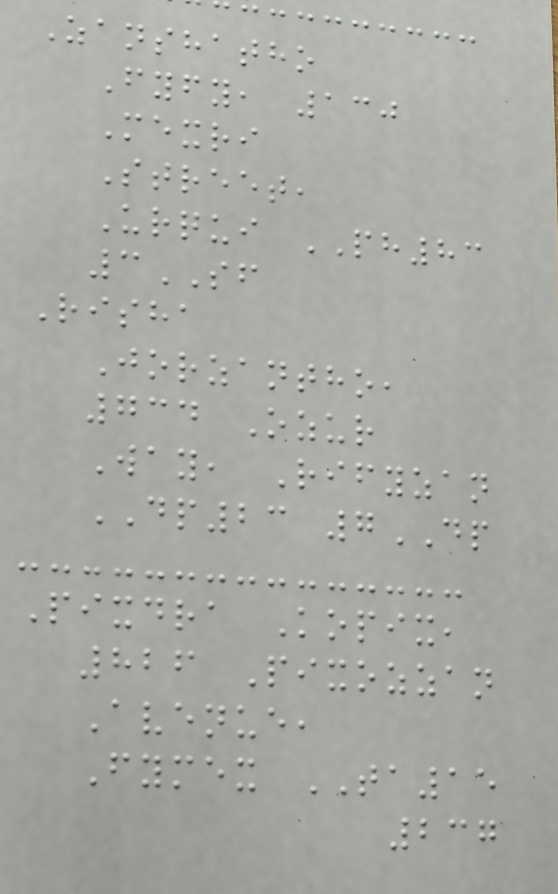Zanshatho
Fyfy, 130
Mexri
Street,
Urqui PH83
3SF
Risha
Jorzantho,
734 Ozur
Way, Rifyzan
DP23 7DP
Pixdra Kopix,
826 Pixozzan
Avenue,
Fymex TA15
237
